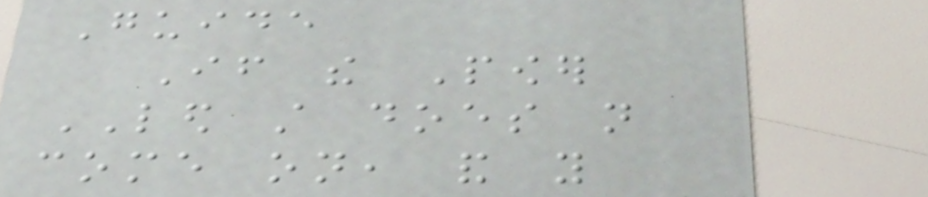Guide
If the Power
LED still does not
come on, and you
